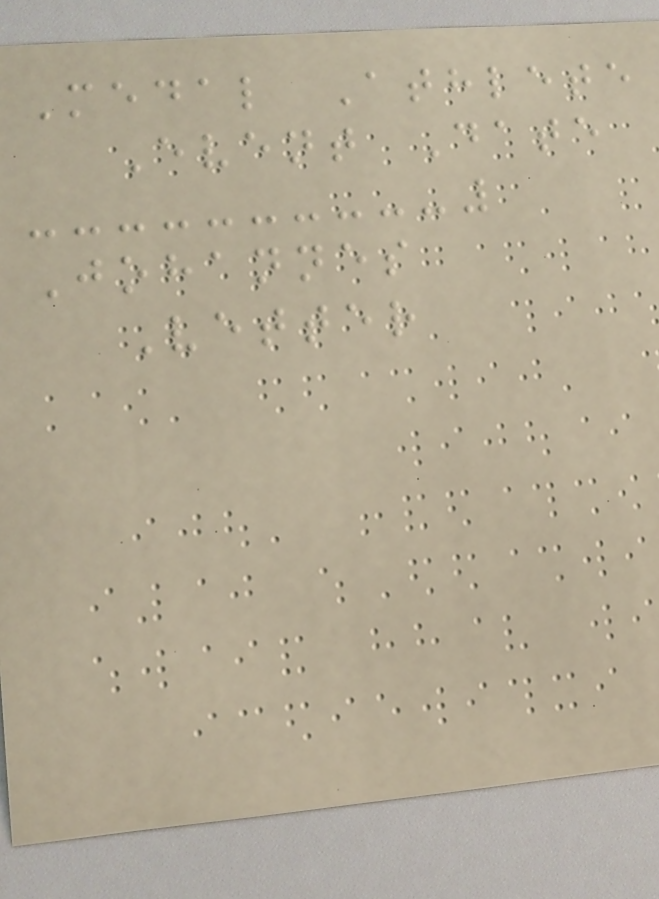Medal Athlete
Event Date
Johannes
Vetter
